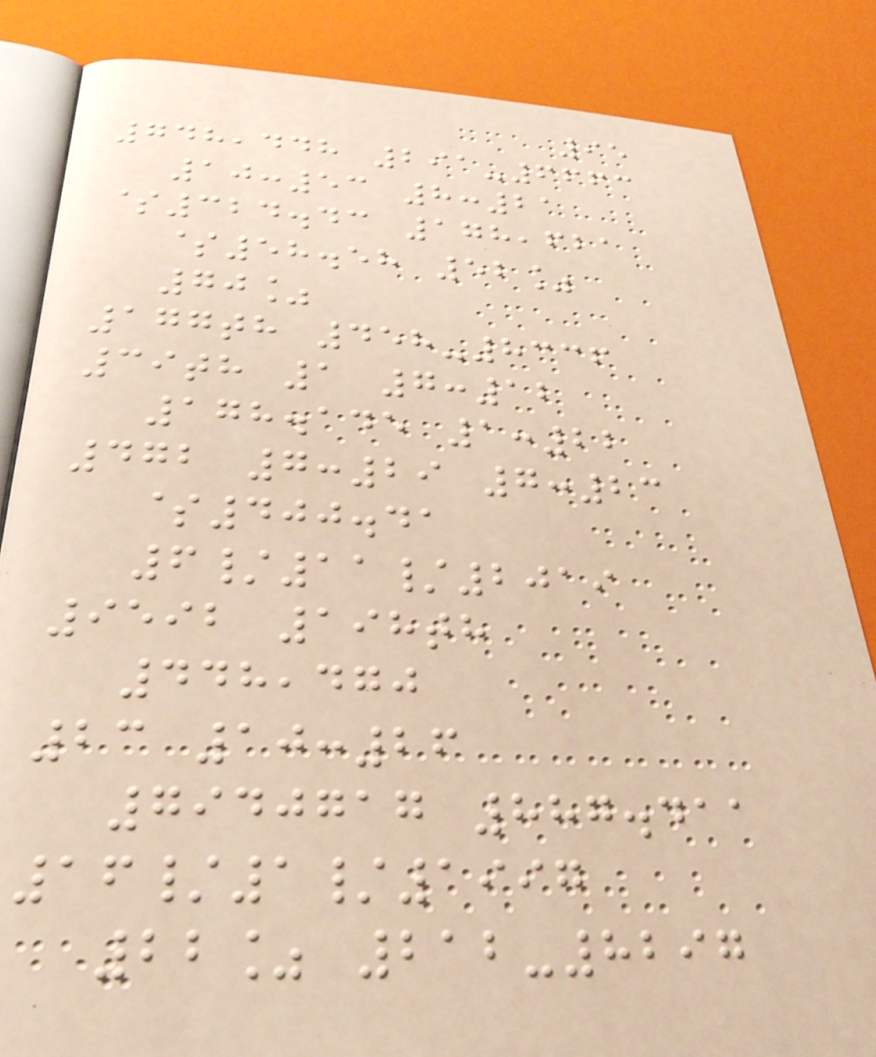95
748,448 291-6663
10:53 8:21
$324.43 178,621
$58.58 52%
70%
177th 458-8336
39th 1 7:12
178.145 1:22
472 7:29 7:23
$400.41
6/11/2019
9592 198th
448,470
23 10:26
7940717 887.411
16/1/1997
22% 212-8297
